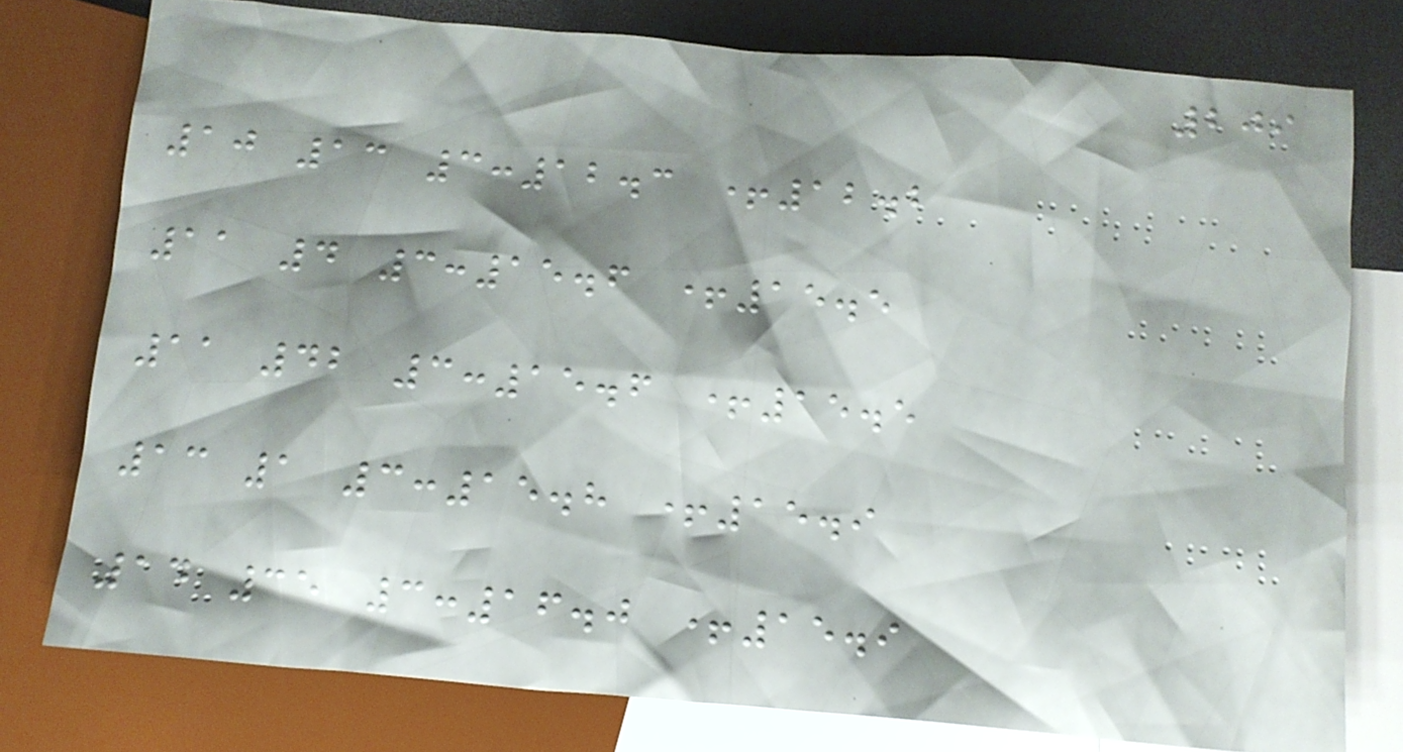209
10 13 3:12.3 +12.2
11 4 3:15.6 +15.5
11 42 3:15.6 +15.5
13 1 3:15.8 +15.9
14 35 3:16.0 +15.9
